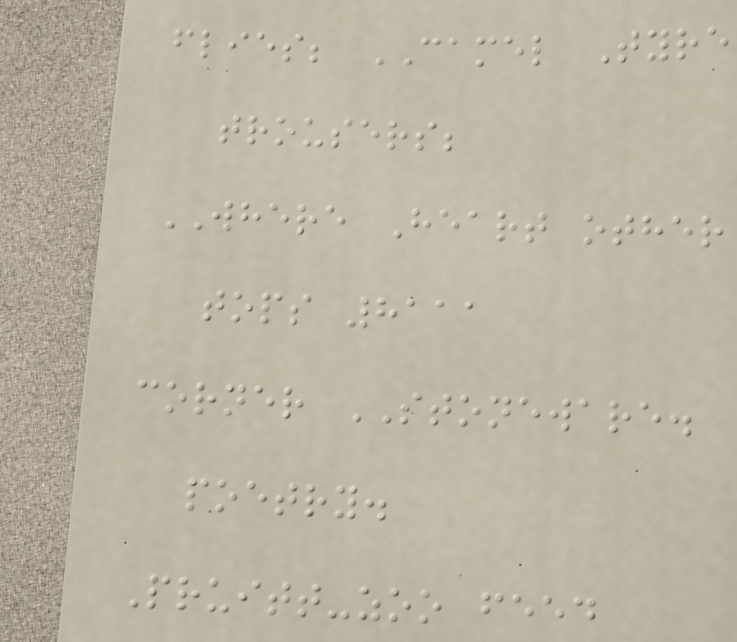flies; CAMEL Tyre
trousers;
WHERE Heart other
tops 8111
corner STONEWARE.
poetry.
Pruitt-zoo feed
